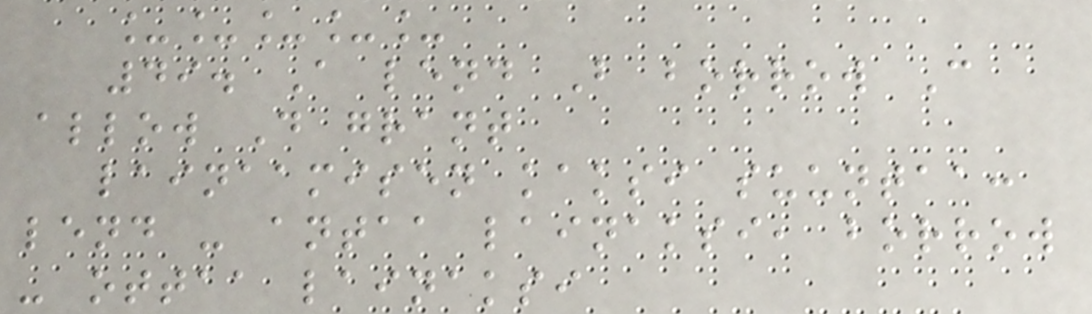_____
49. A lend B borrow C
allow D grant
lainaamisen kaksi suuntaa:
lend - antaa lainaksi, borrow
- ottaa lainaksi
